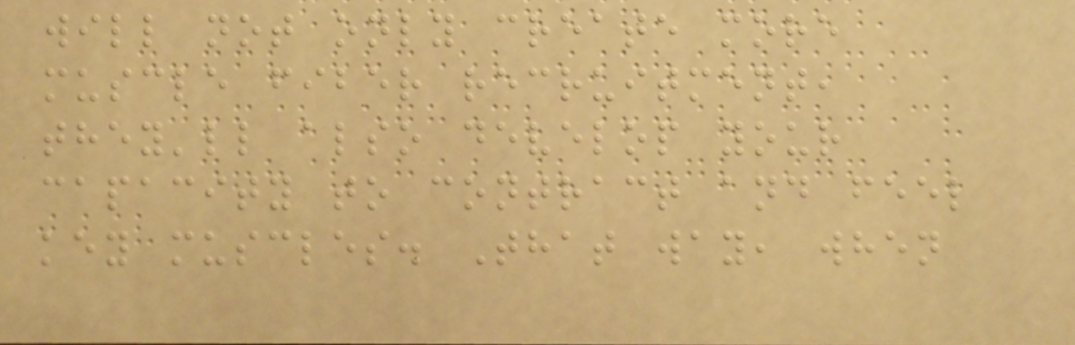will not only create more
muscle fiber recruitment,
they'll also develop your
capacity to contract and feel
key muscles. That way, when
